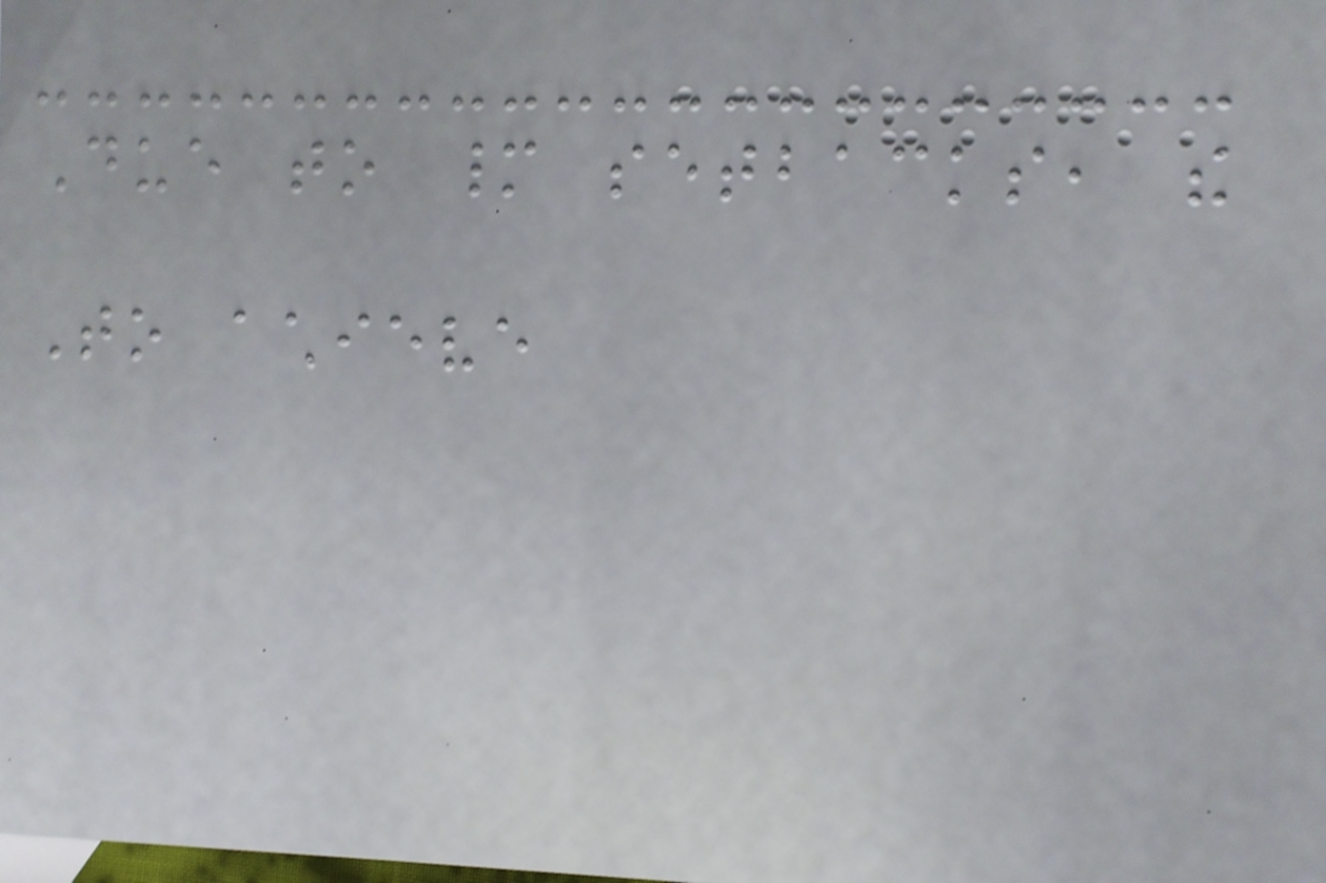Due to many setbacks, the
To achieve
